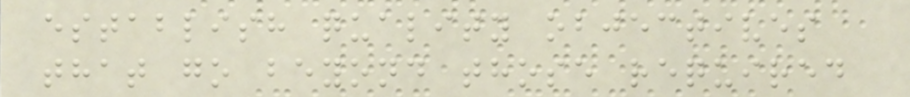establish quality objectives
that go beyond those required
